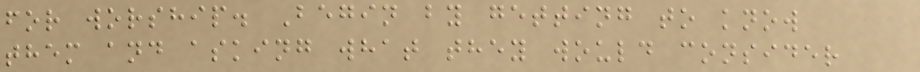for worship. Begin by getting to know
them and asking what they would consider
